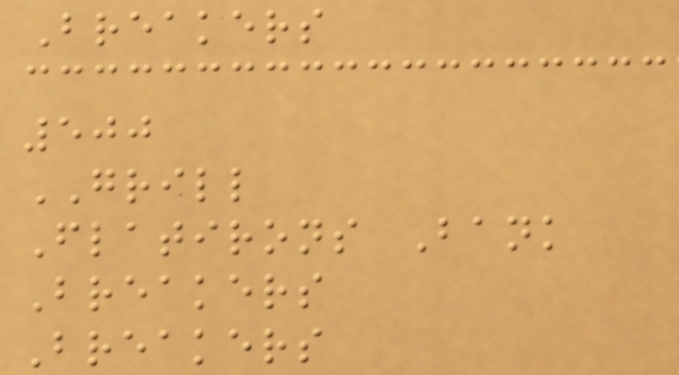Breakers
500
GRILL
Flatirons Bank
Breakers
Breakers
